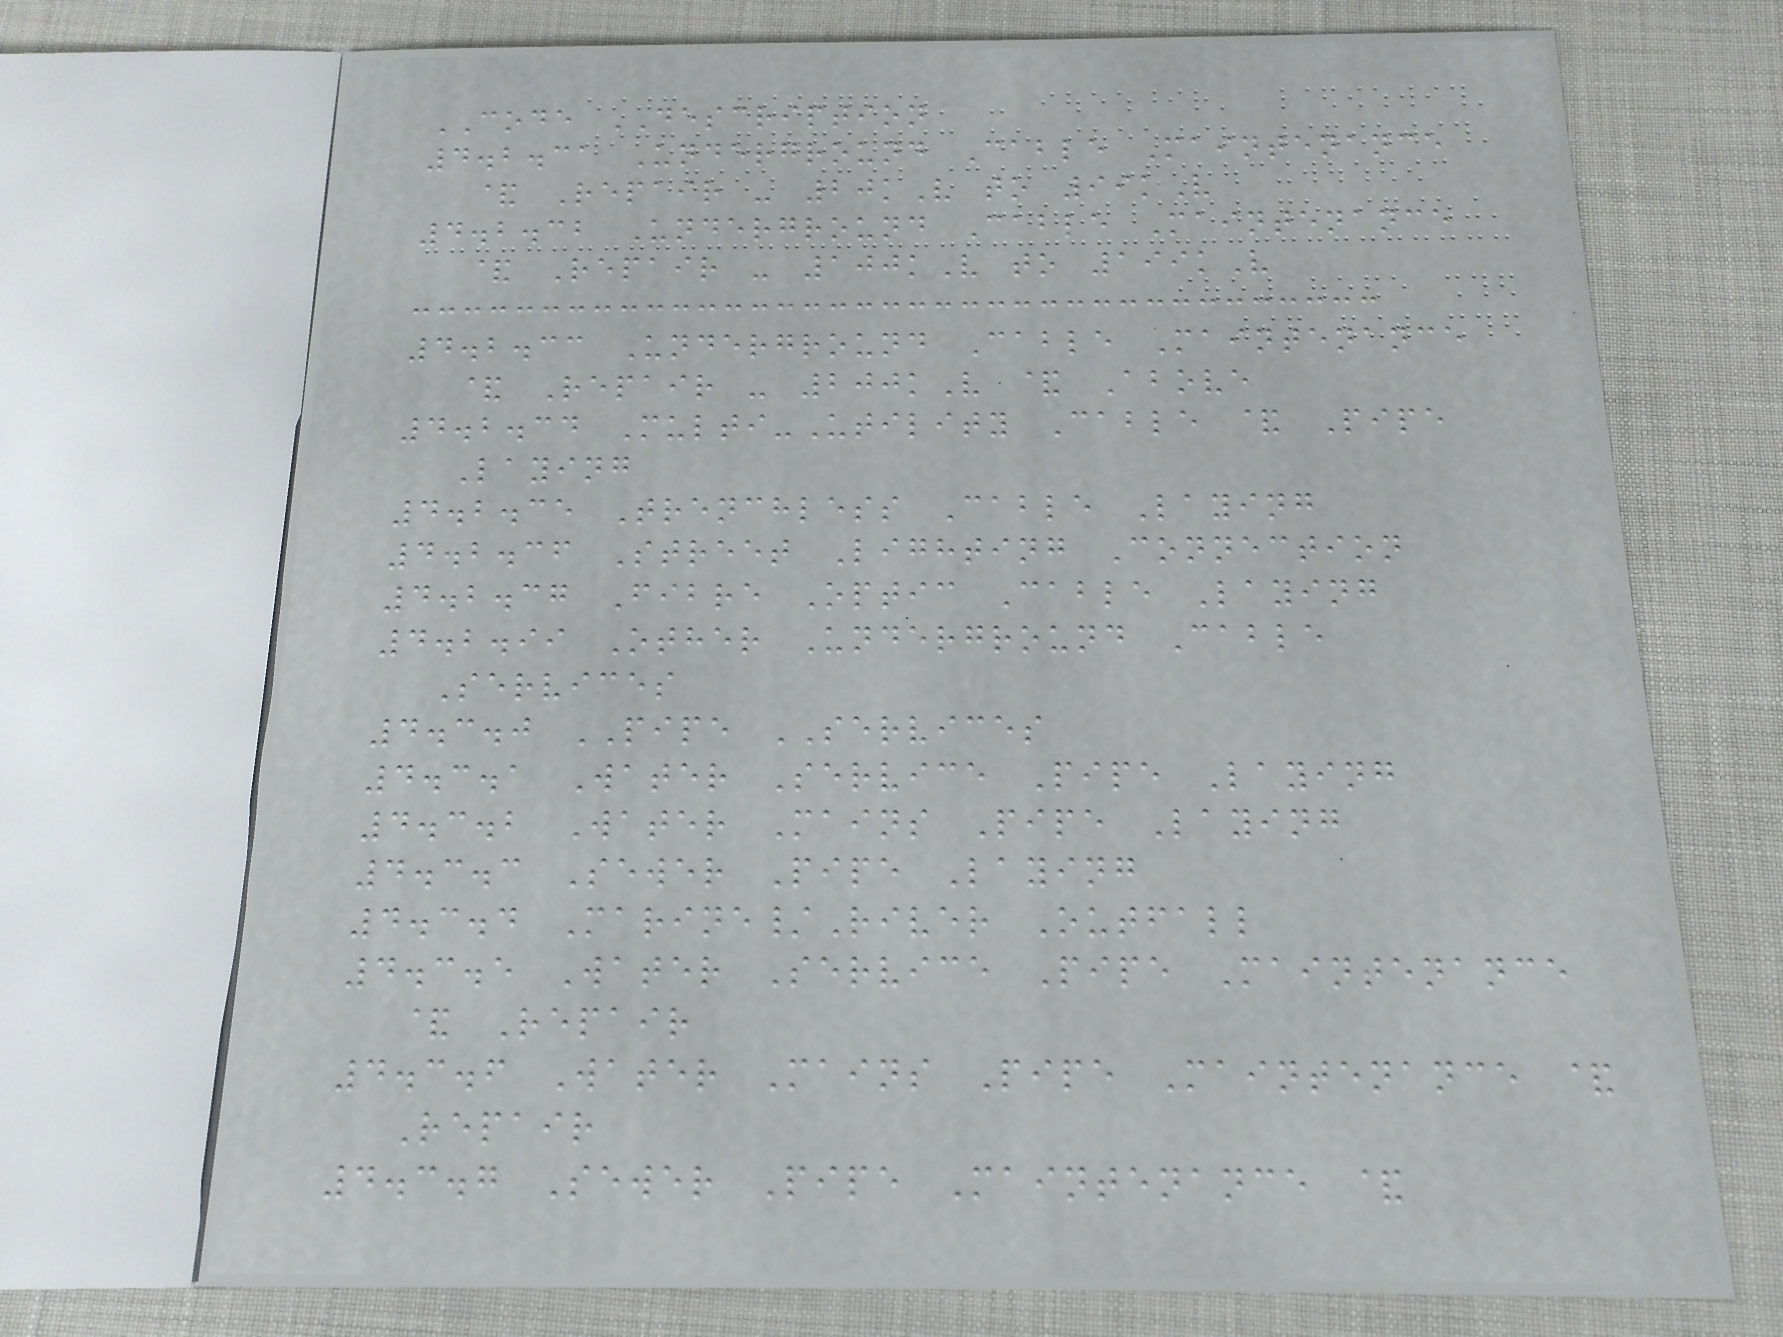CODE DESCRIPTION
4.2.31 Underground Cable Maintenance
& Repair - 20kV to 99kV
4.2.32 Underground Cable Maintenance
& Repair - 100kV to 199kV
4.2.33 Underground Cable Maintenance
& Repair - 200kV & Above
4.2.34 Multi-Utility Cable & Pipe
Laying
4.2.35 Trenchless Cable Laying
4.2.36 Street Lighting Connection
4.2.37 Fibre Optic Cable Laying
4.2.99 Other Underground Cable
Services
4.3.0 PIPE SERVICES
4.3.1 Water Service Pipe Laying
4.3.2 Water Mains Pipe Laying
4.3.3 Sewer Pipe Laying
4.3.4 Marine/River Outfall
4.3.5 Water Service Pipe Maintenance
& Repair
4.3.6 Water Mains Pipe Maintenance &
Repair
4.3.7 Sewer Pipe Maintenance &
